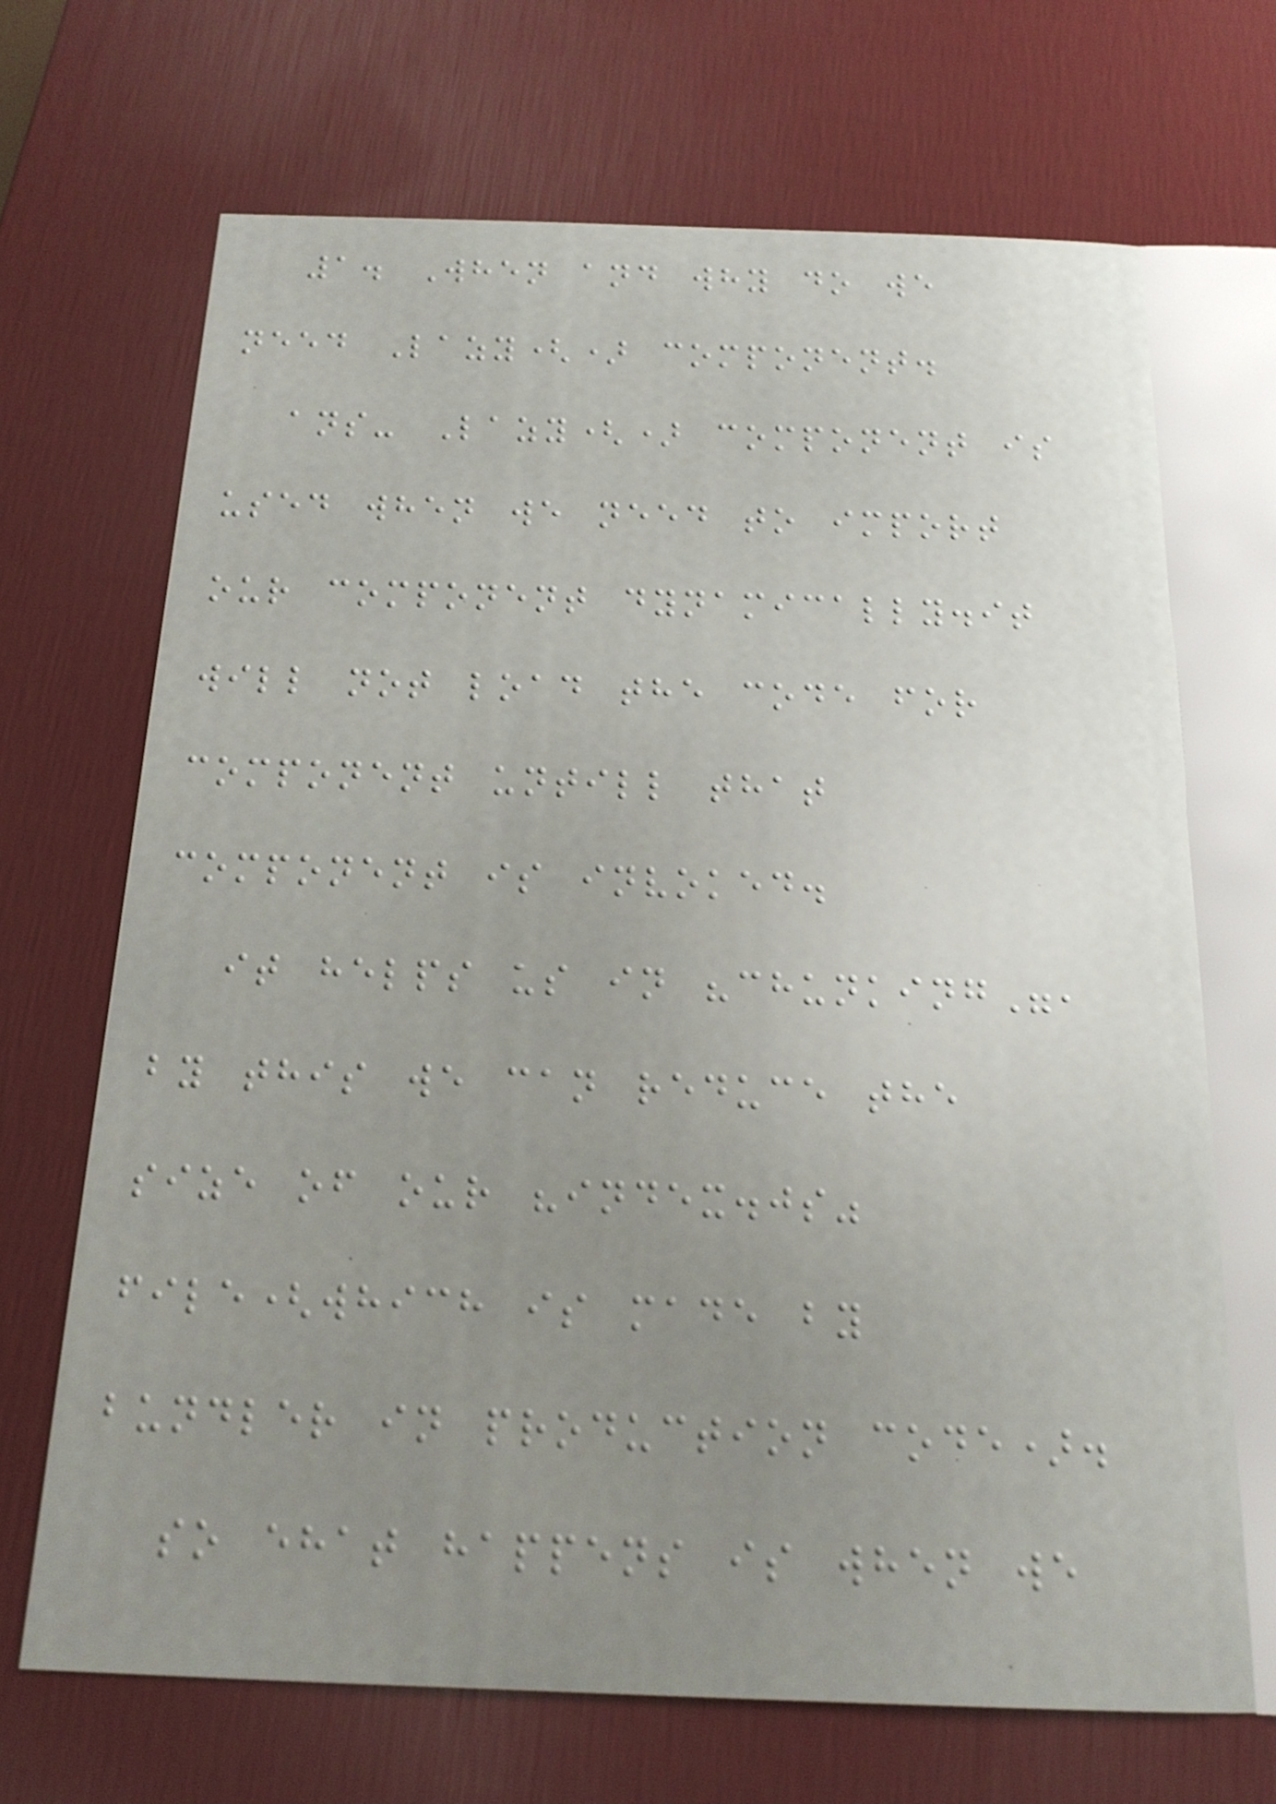1. When and why do we
need Lazy() component.
ans- Lazy() component is
used when we need to import
our component dynamically.it
will not load the code for
component untill that
component is invoked.
it helps us in "chunking",
by this we can reduce the
size of our "index.js"
file(which is made by
bundler in production code).
so ehat happens is when we
